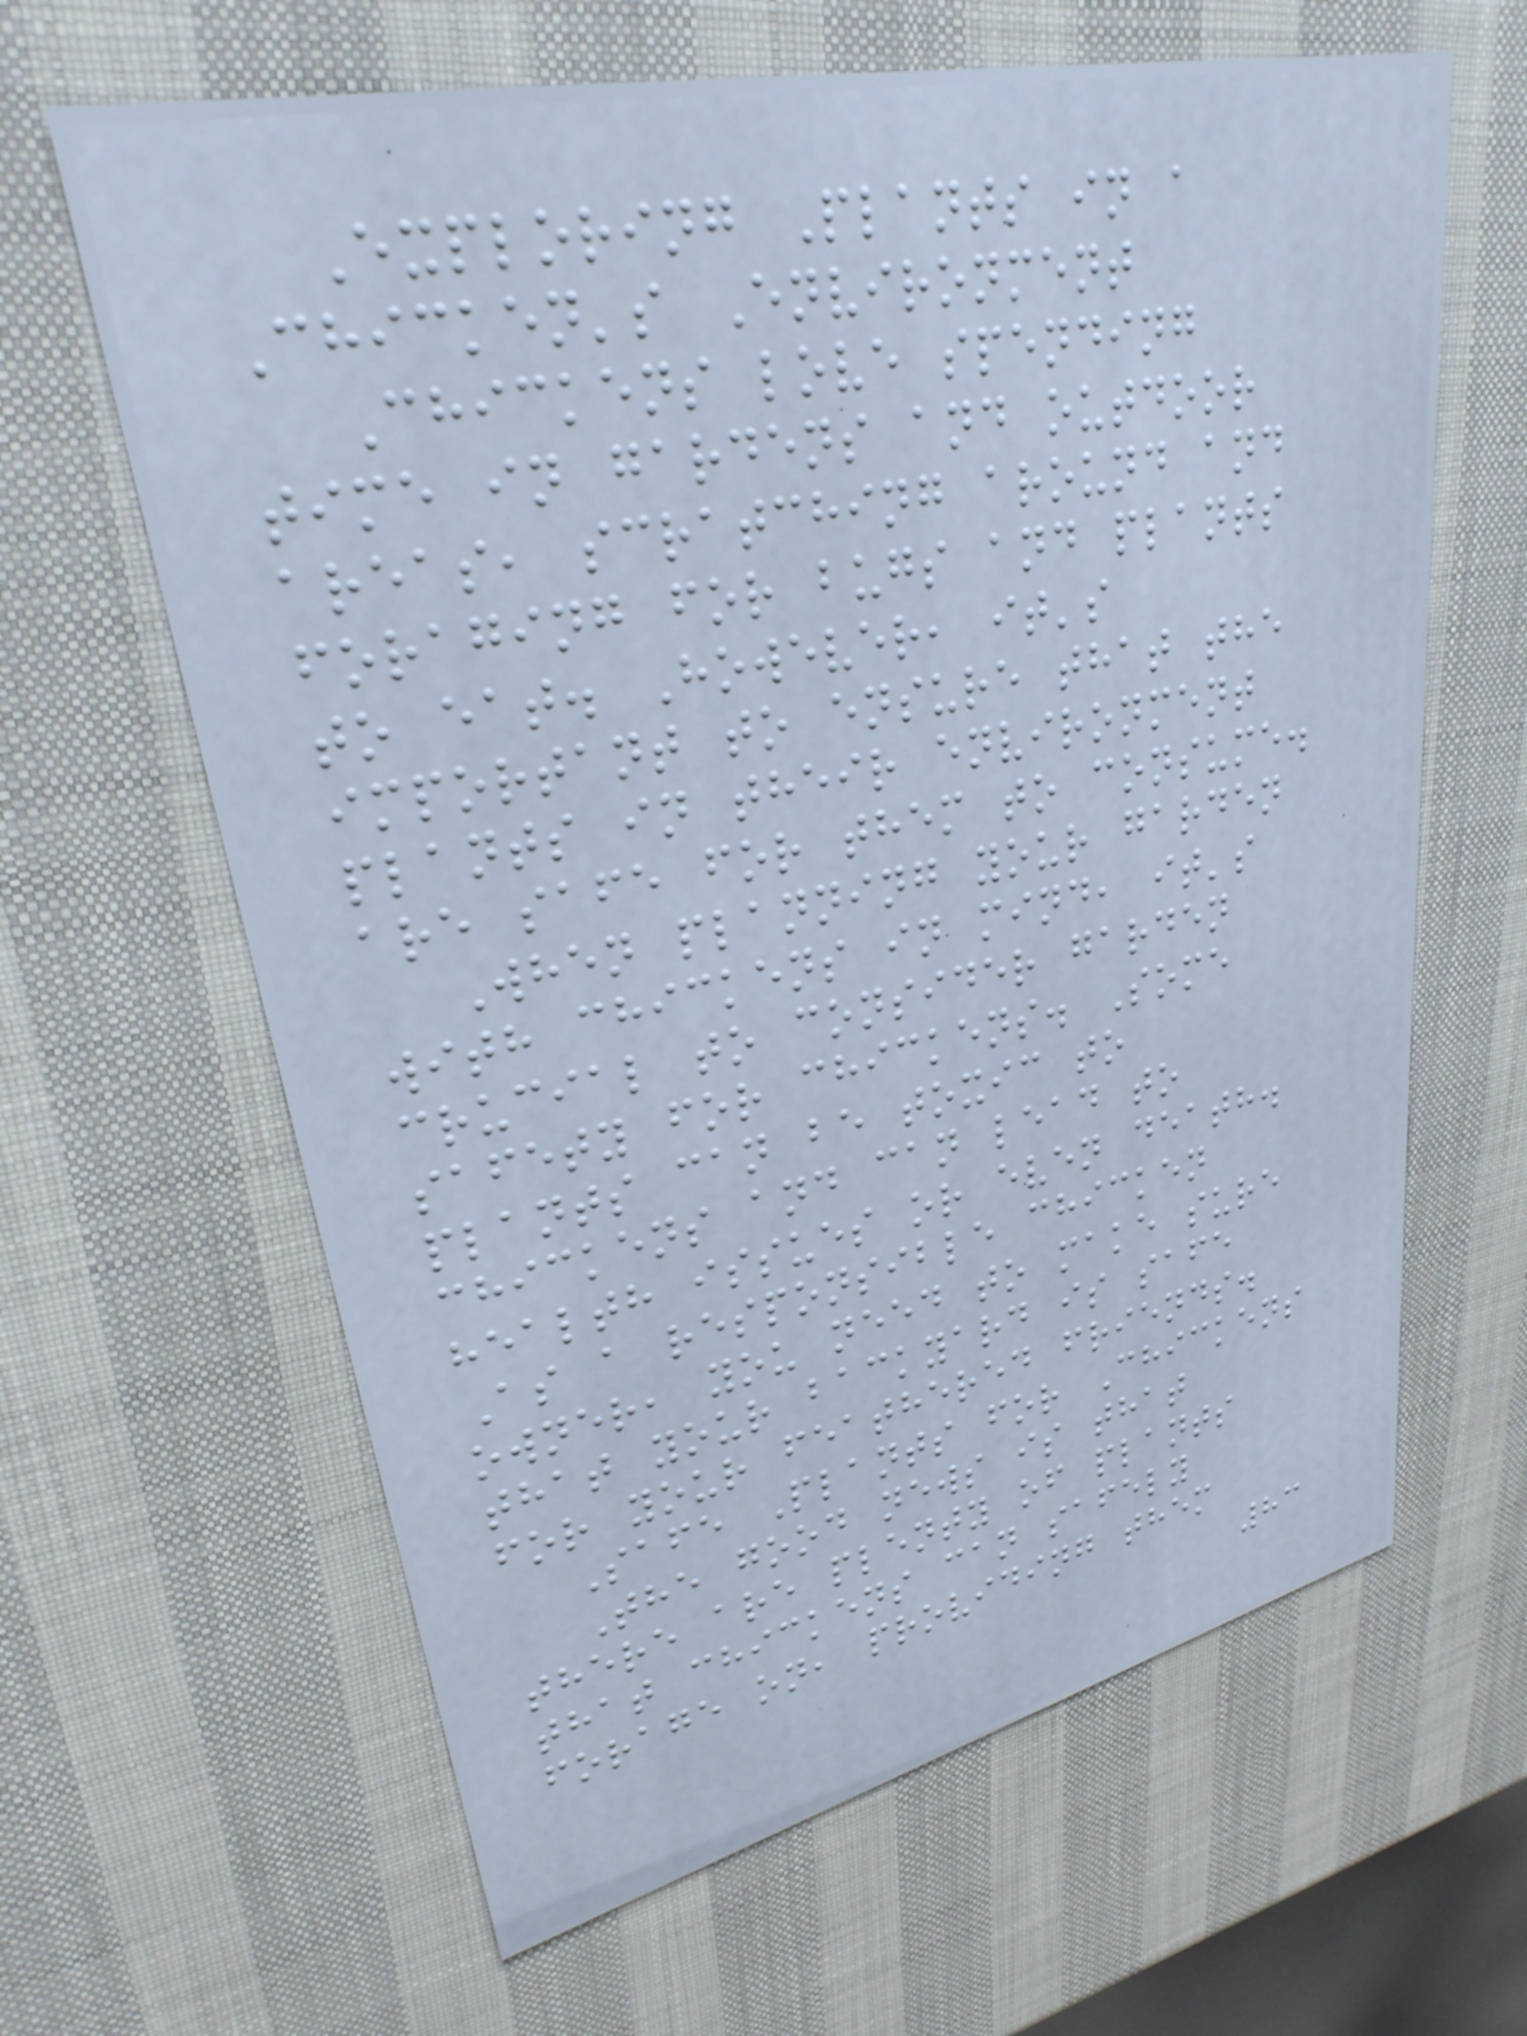Exploring Plants in a
Chicken's Environment
Chickens love spending
time in gardens and outdoor
areas, scratching around and
foraging for bugs and plants
to eat. However, it's
important to ensure that the
plants in their environment
are safe for them to consume.
When planning your garden
with chickens in mind, it's
crucial to consider garden
safety for chickens. Some
plants can be toxic to
chickens and can lead to
health issues or even death.
As a responsible chicken
owner, you need to make sure
that your backyard is safe
for your feathered friends.
Safe Plants for Chickens
The good news is that
there are plenty of plants
that chickens can safely
forage on, providing them
83
